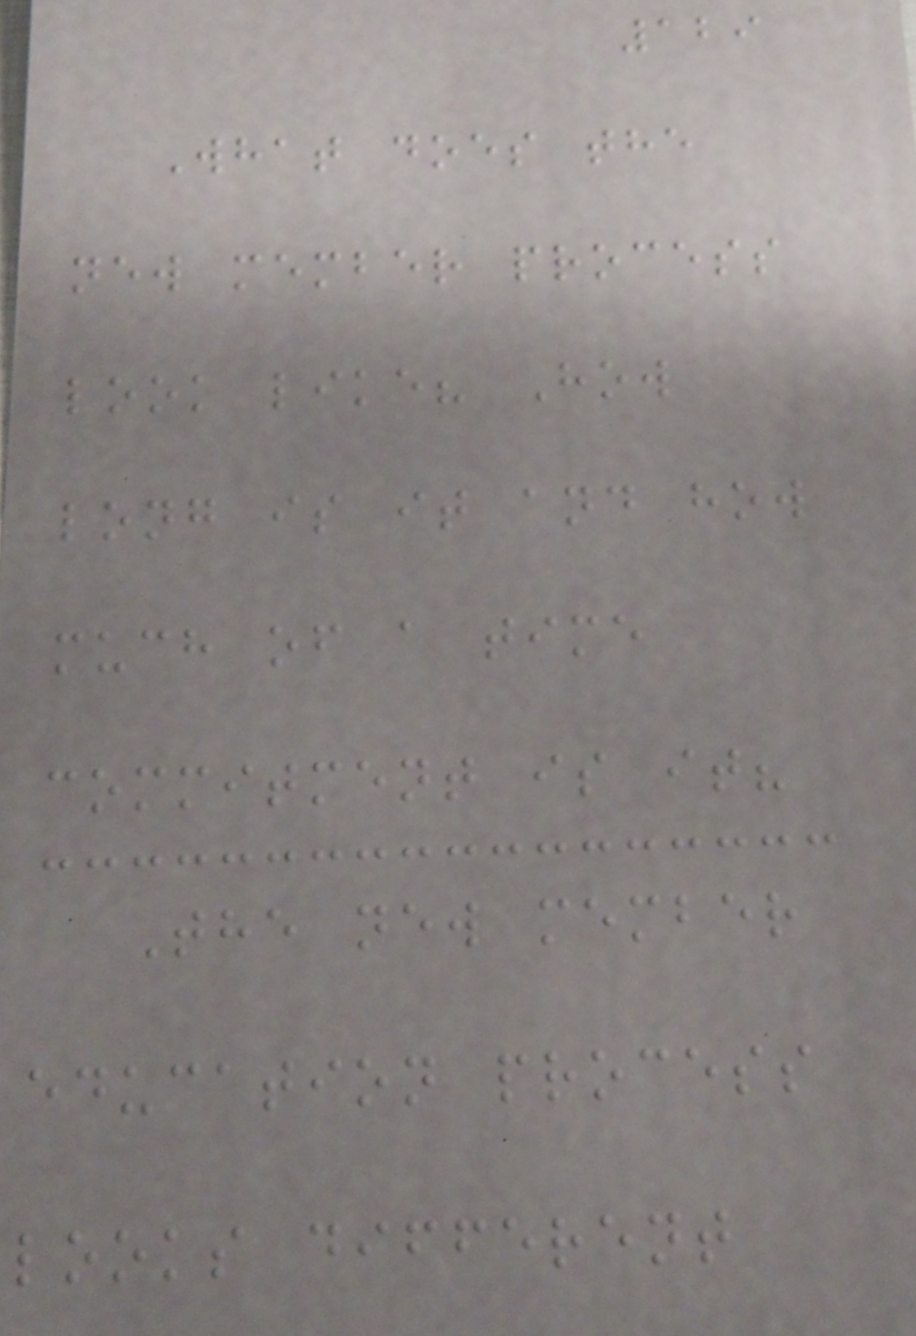129
What does the
new member process
look like? How
long is it and how
much of a time
commitment is it?
The new member
education process
looks different
